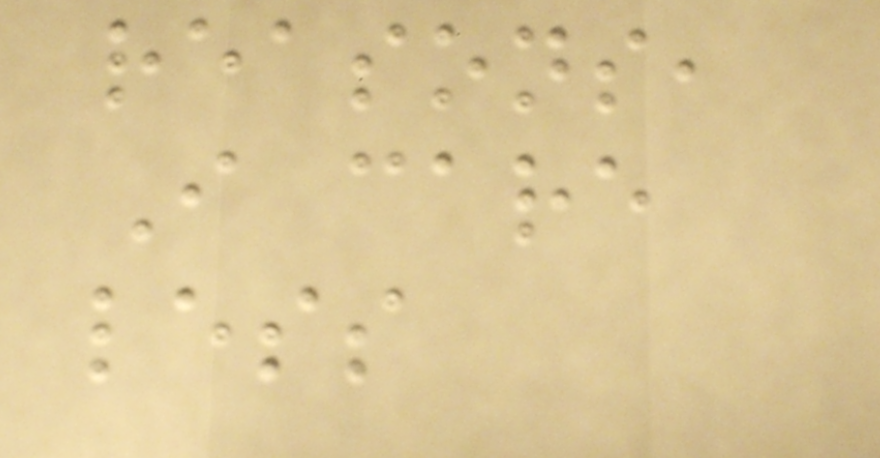reasons,
I care
less
